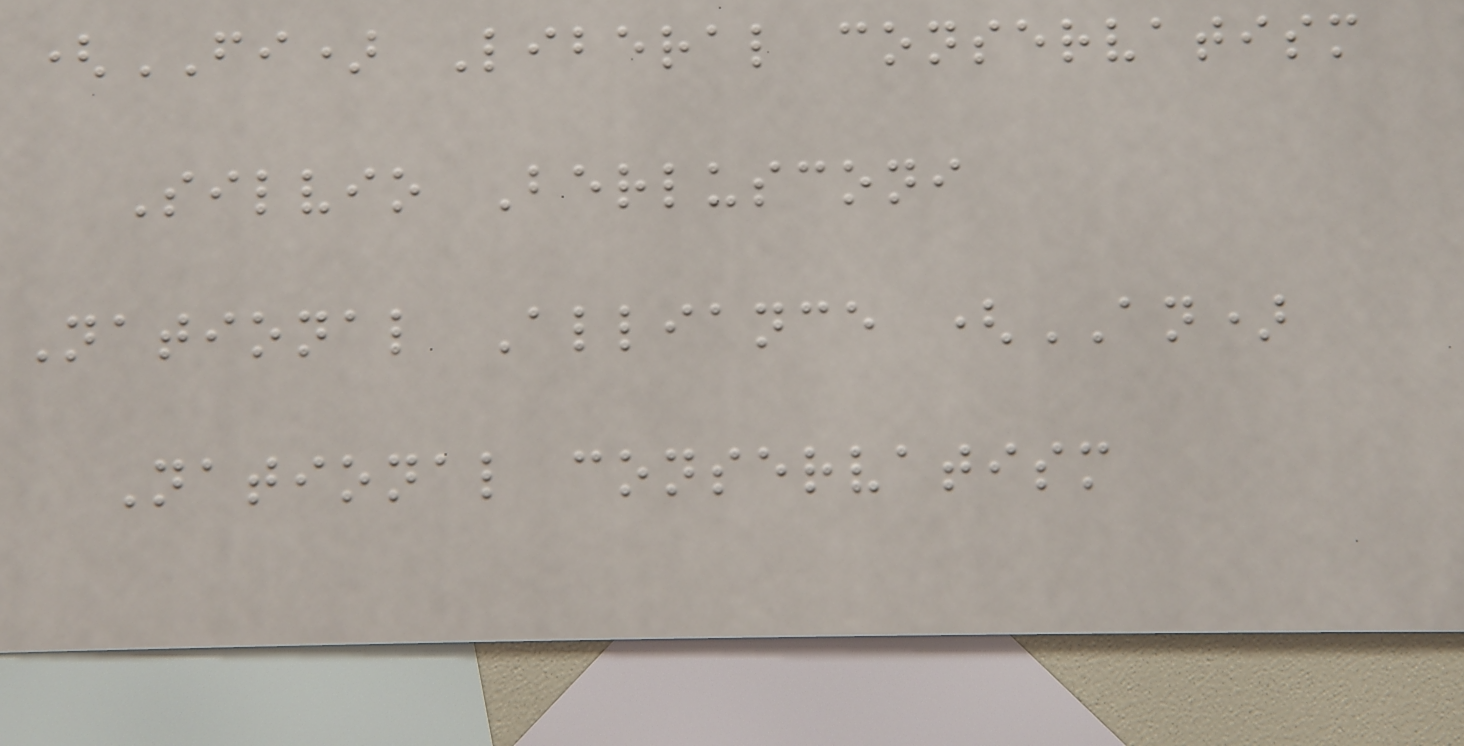(FI) Liberal conservatism
Silvio Berlusconi
National Alliance (AN)
National conservatism
